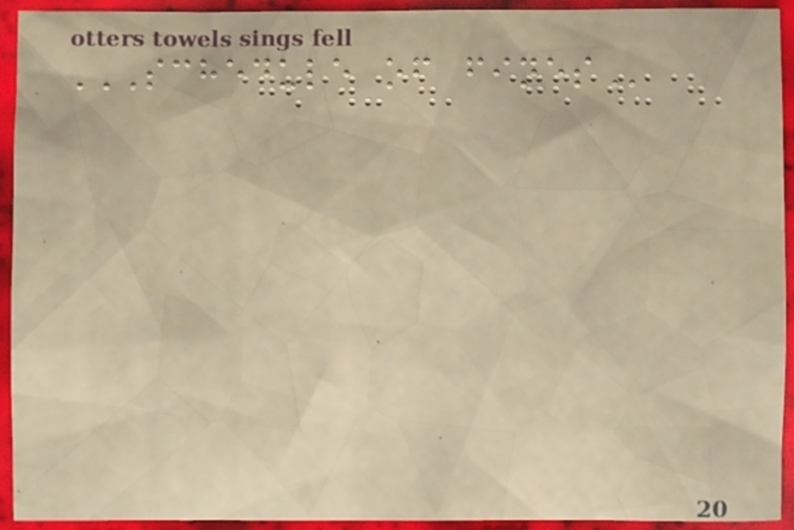SCHEDULE OF FINES
